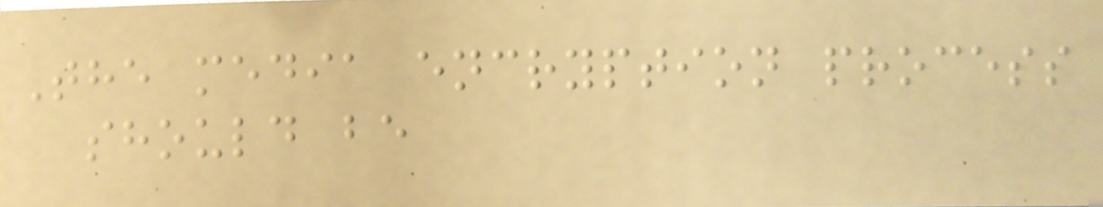The media encryption process
should be
